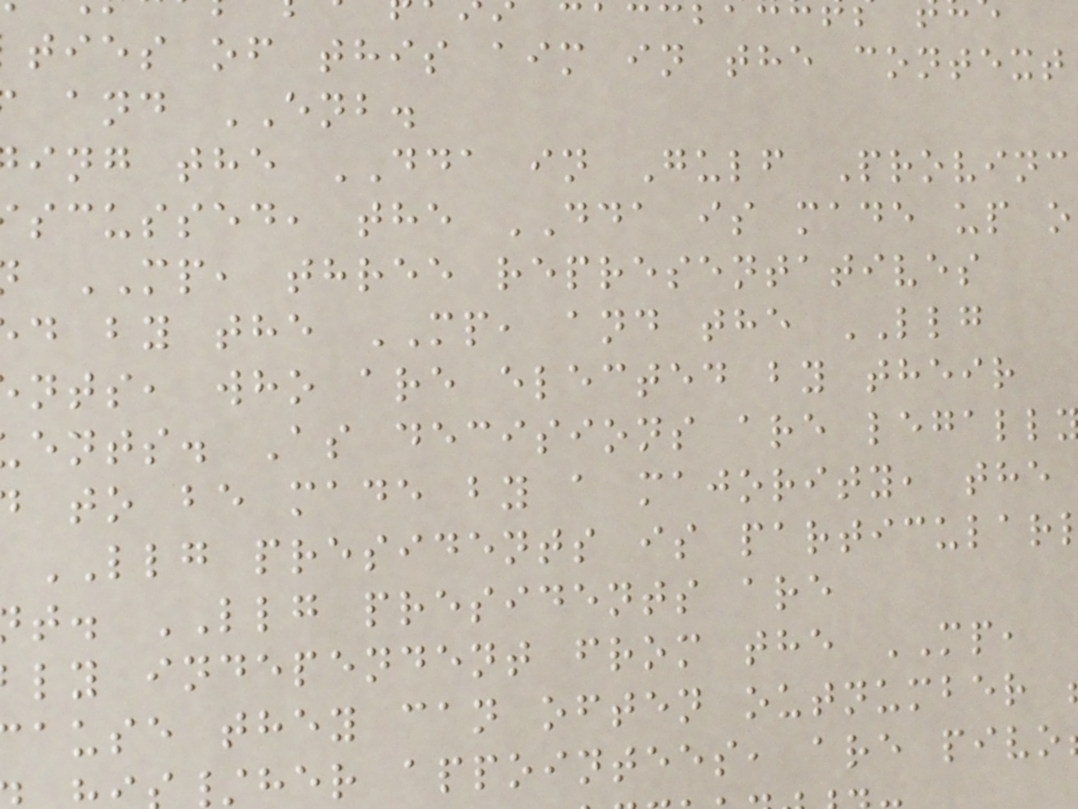ties of this aim in the context
and ENB.
ing the DDA in Gulf Provinc
scussed, the DDA is made up o
MP, three representatives
d by the MP, and the LLG
nts, who are elected by their
ents. As decisions are legall
to be made by a majority, the
LLG presidents is particular
t. LLG presidents are
ly independent from the MP,
ause they can often outnumber
her appointees, are pivo
